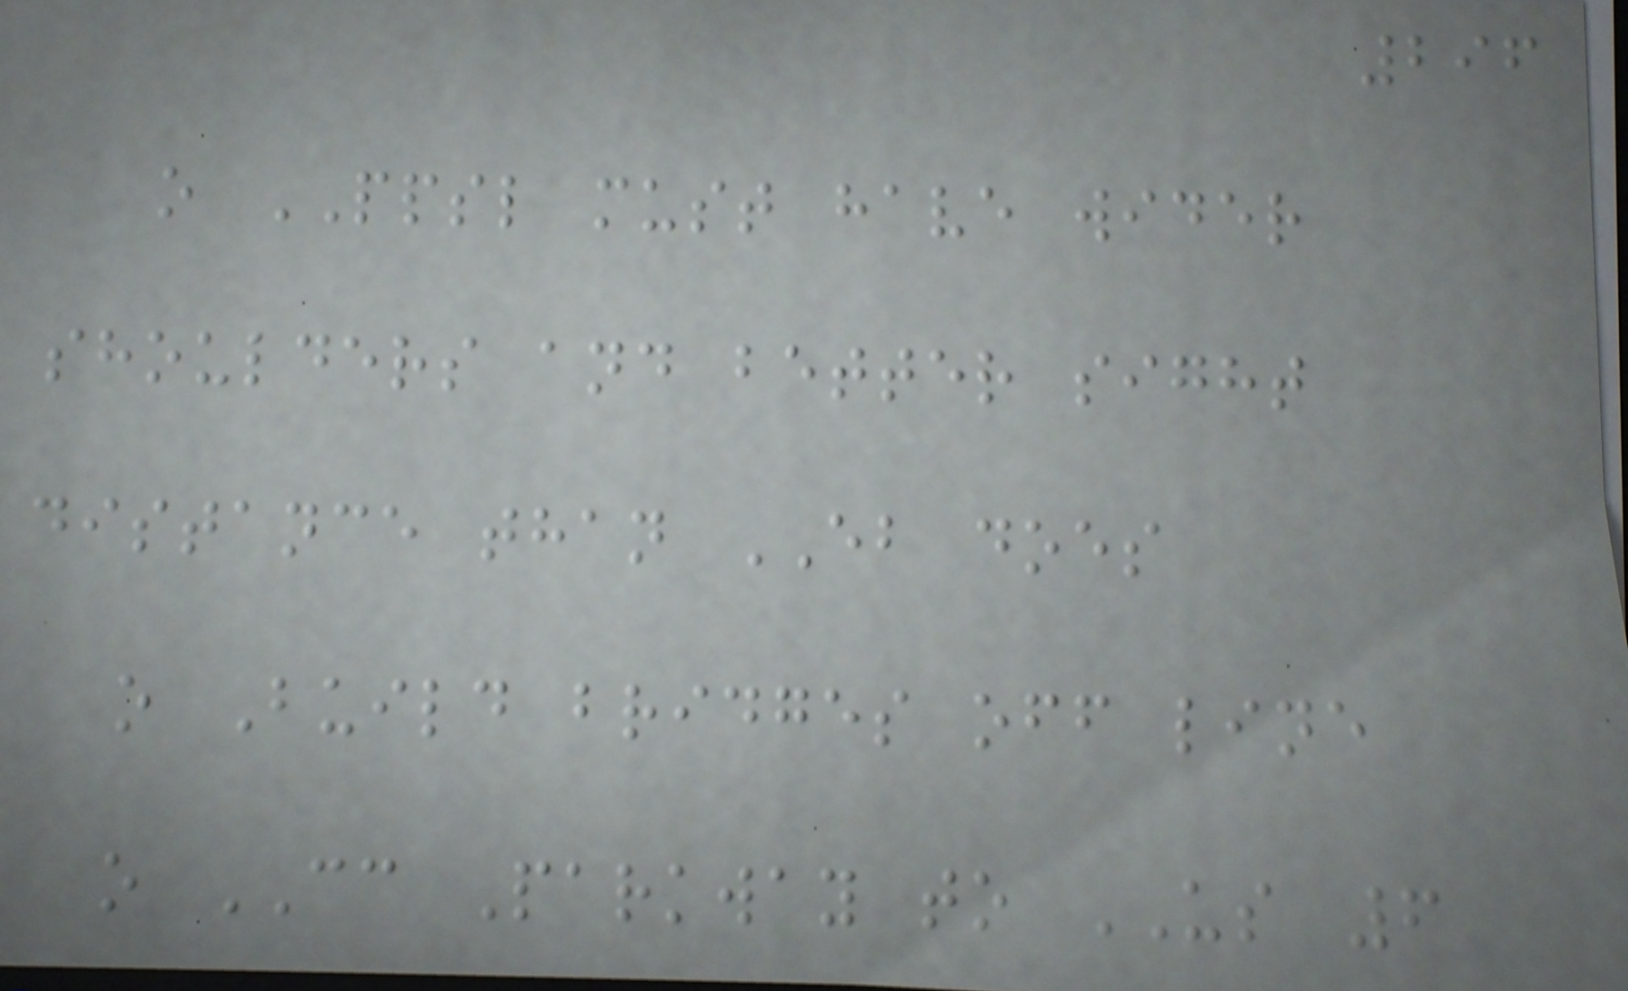296
o PPSL must have wider
shoulders and better sight
distance than EB does
o Build bridges off line
o CC Parkway to US 6
